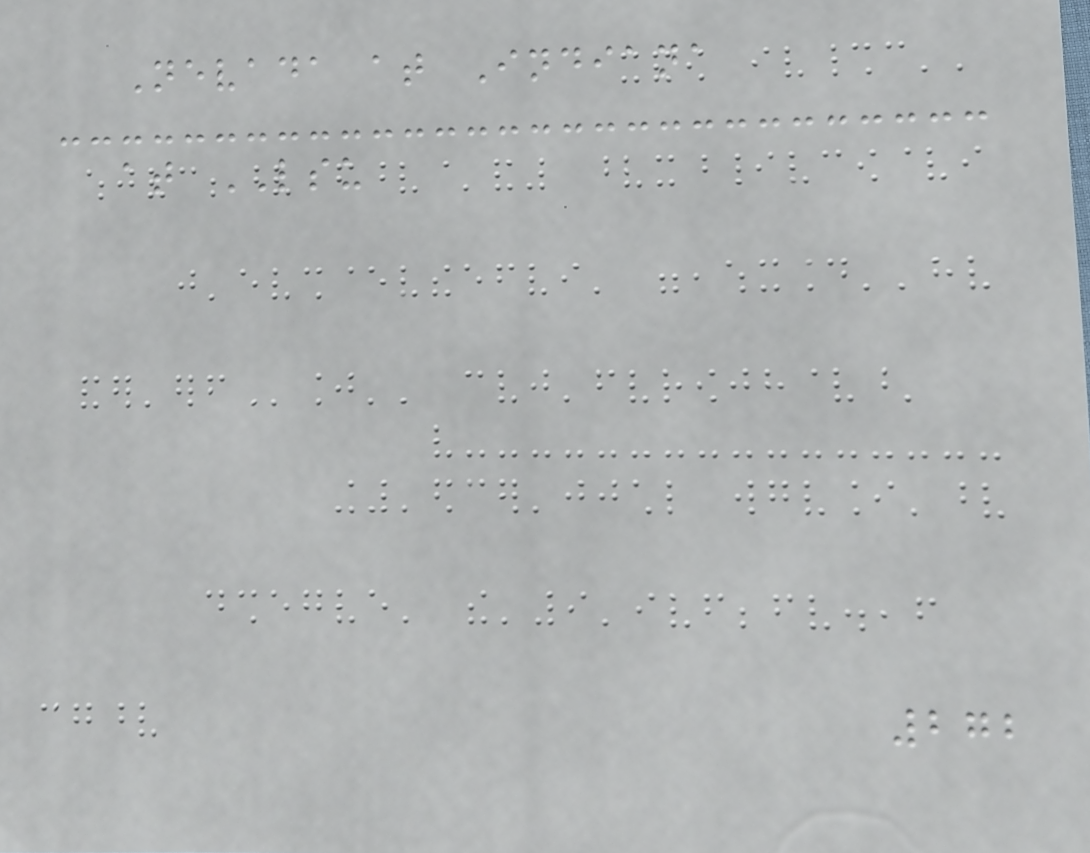Nevada at Indiana
at LSU
272
